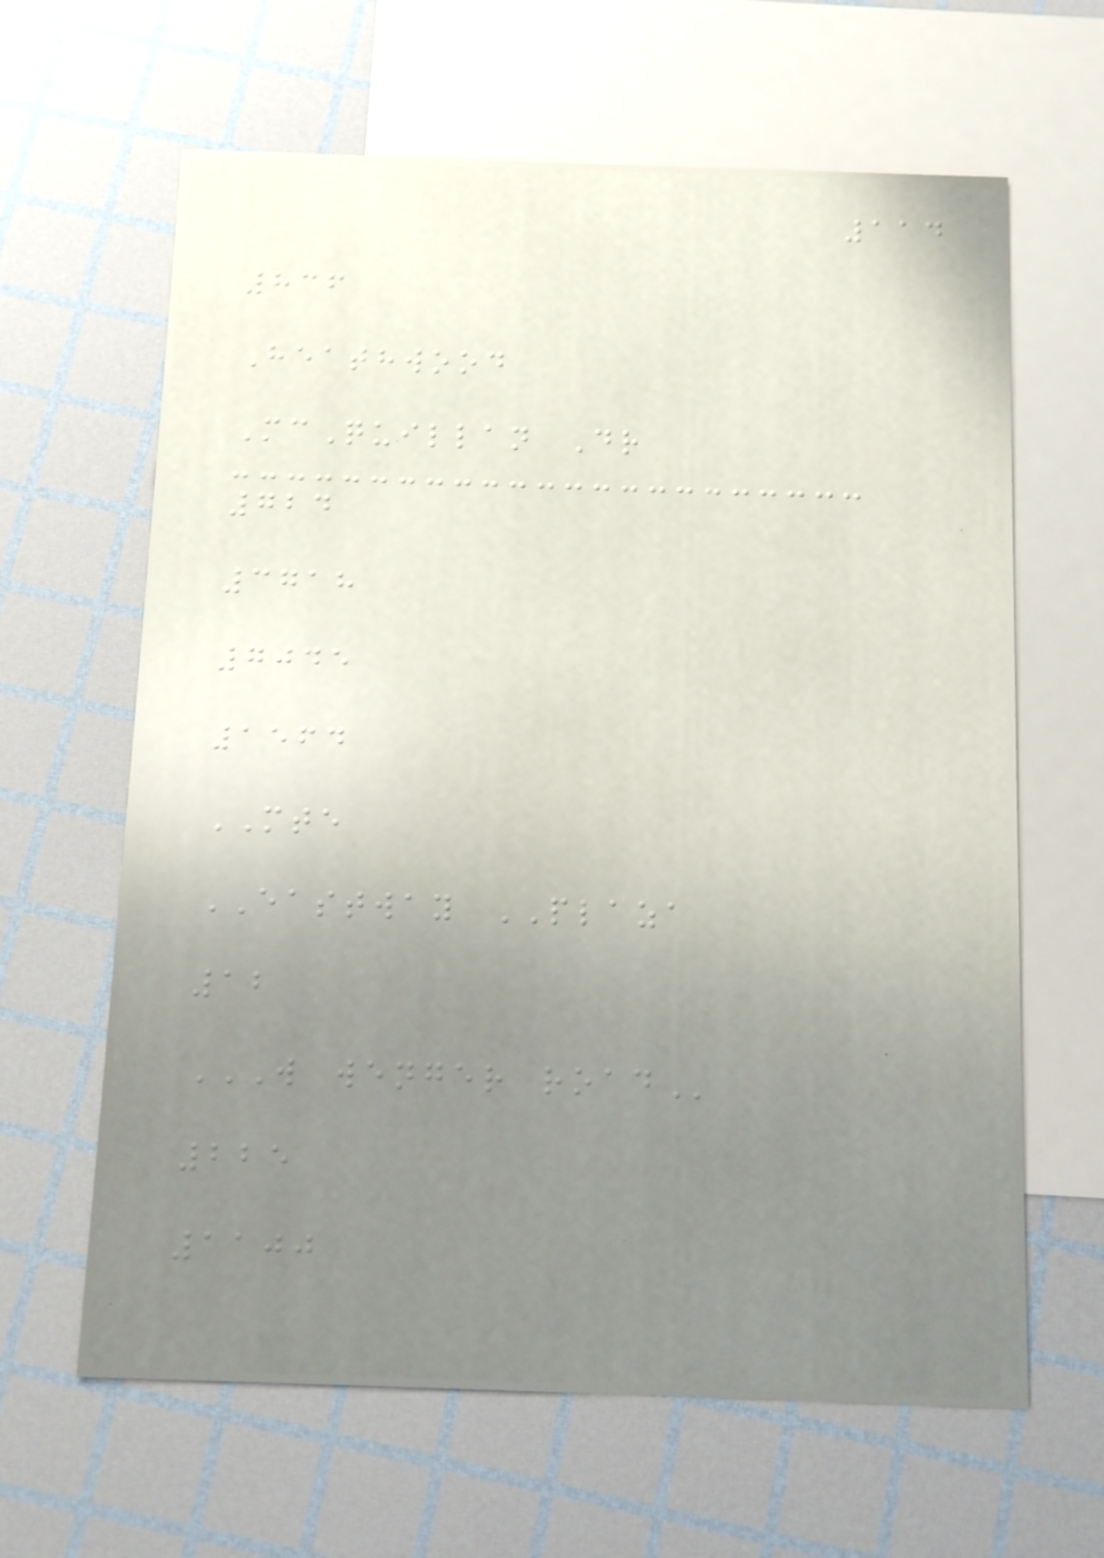114
836
Heathwood
McQuillan Dr
724
3718
7045
1564
MTE
EASTWAY PLAZA
12
W WENGER ROAD
225
1100
